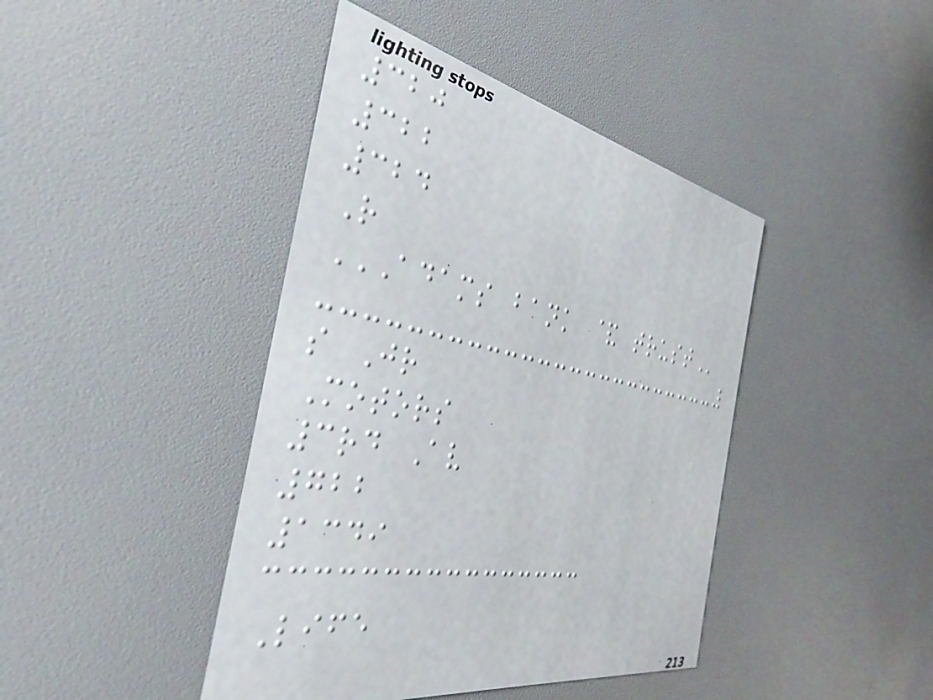320
322
324
R
ADAMS BANK & TRUST
s Jr
Motors
3rd Av
722
1349
Life
